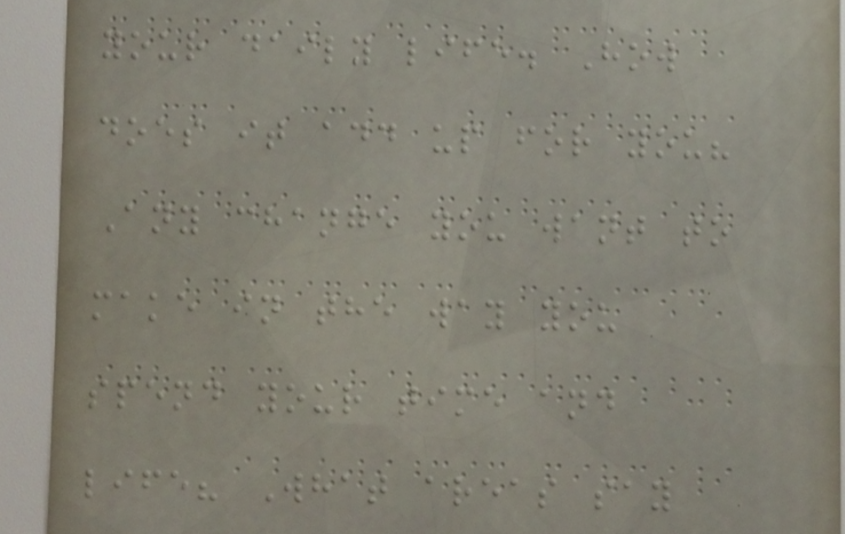your daily life. How
does it add up for you?
Any change you want to
make in the way you
spend your time and
life? What areas say
